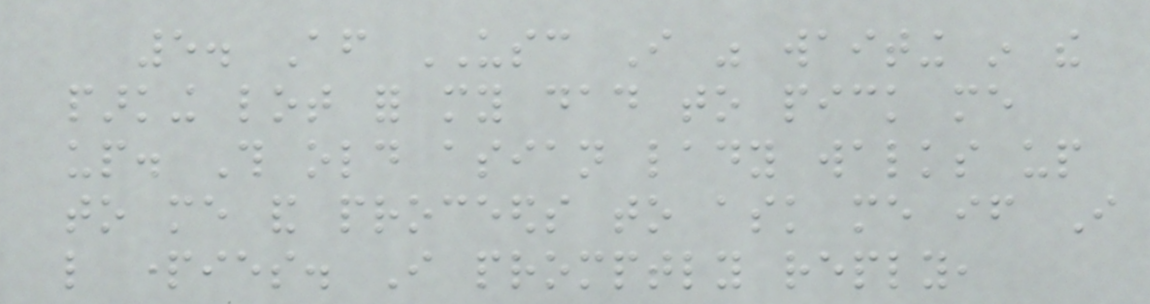5. After USC I was waiting in the
parking lot for my dad to pick me
up. This old asian lady walks up
to me and proceeds to ask me if I
like parties. I promptly reply,
